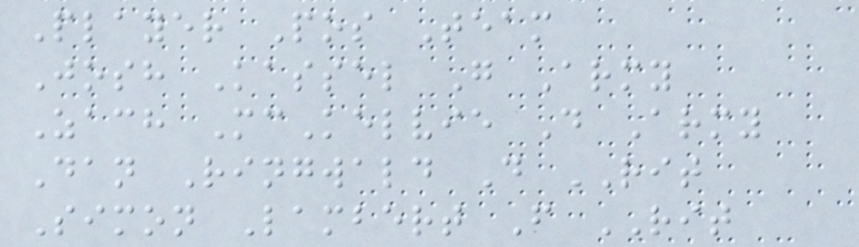Player Pos Team
Josh Kassel G Army
Zach McKelvie D Army
Dan Ringwald D RIT
Simon Lambert F RIT
